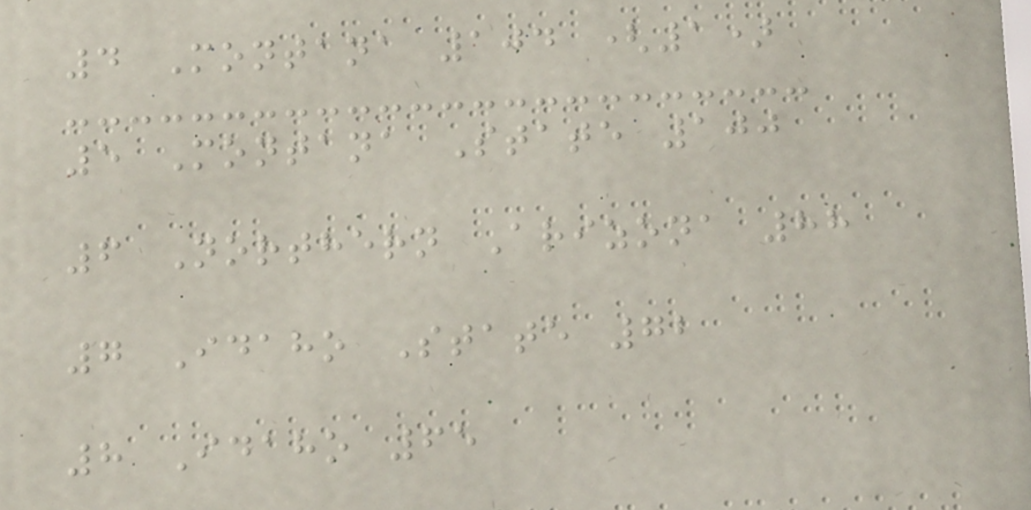4 Montana 104 (1)
5 Montana State 100
6 Northern Arizona 88
7 Idaho State 72
8 Idaho 65
